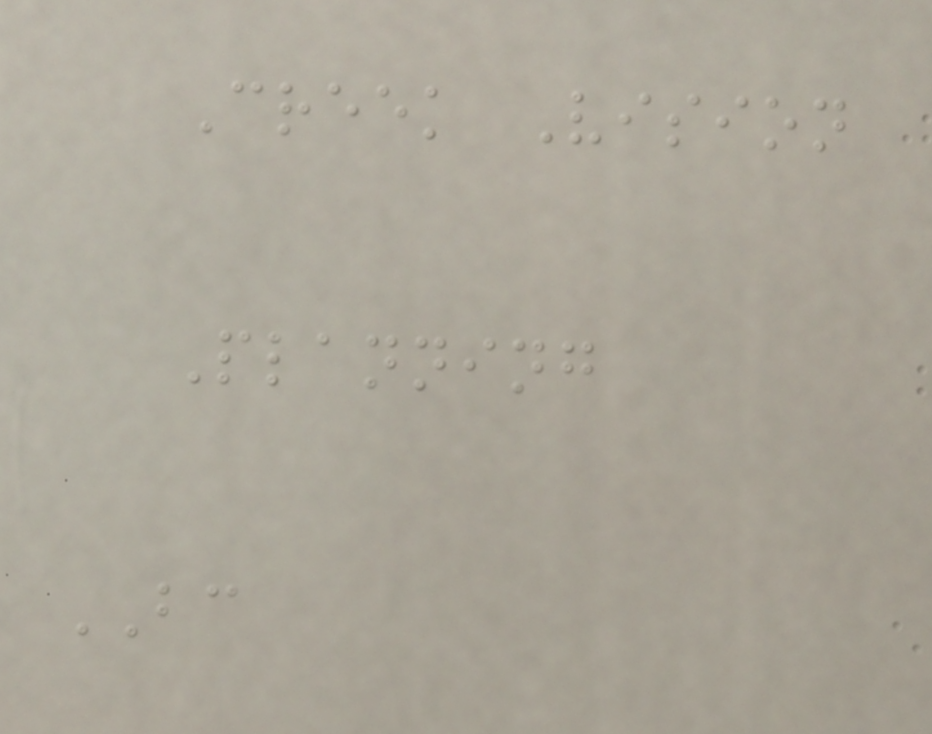Creek Vision
Planning
BC
